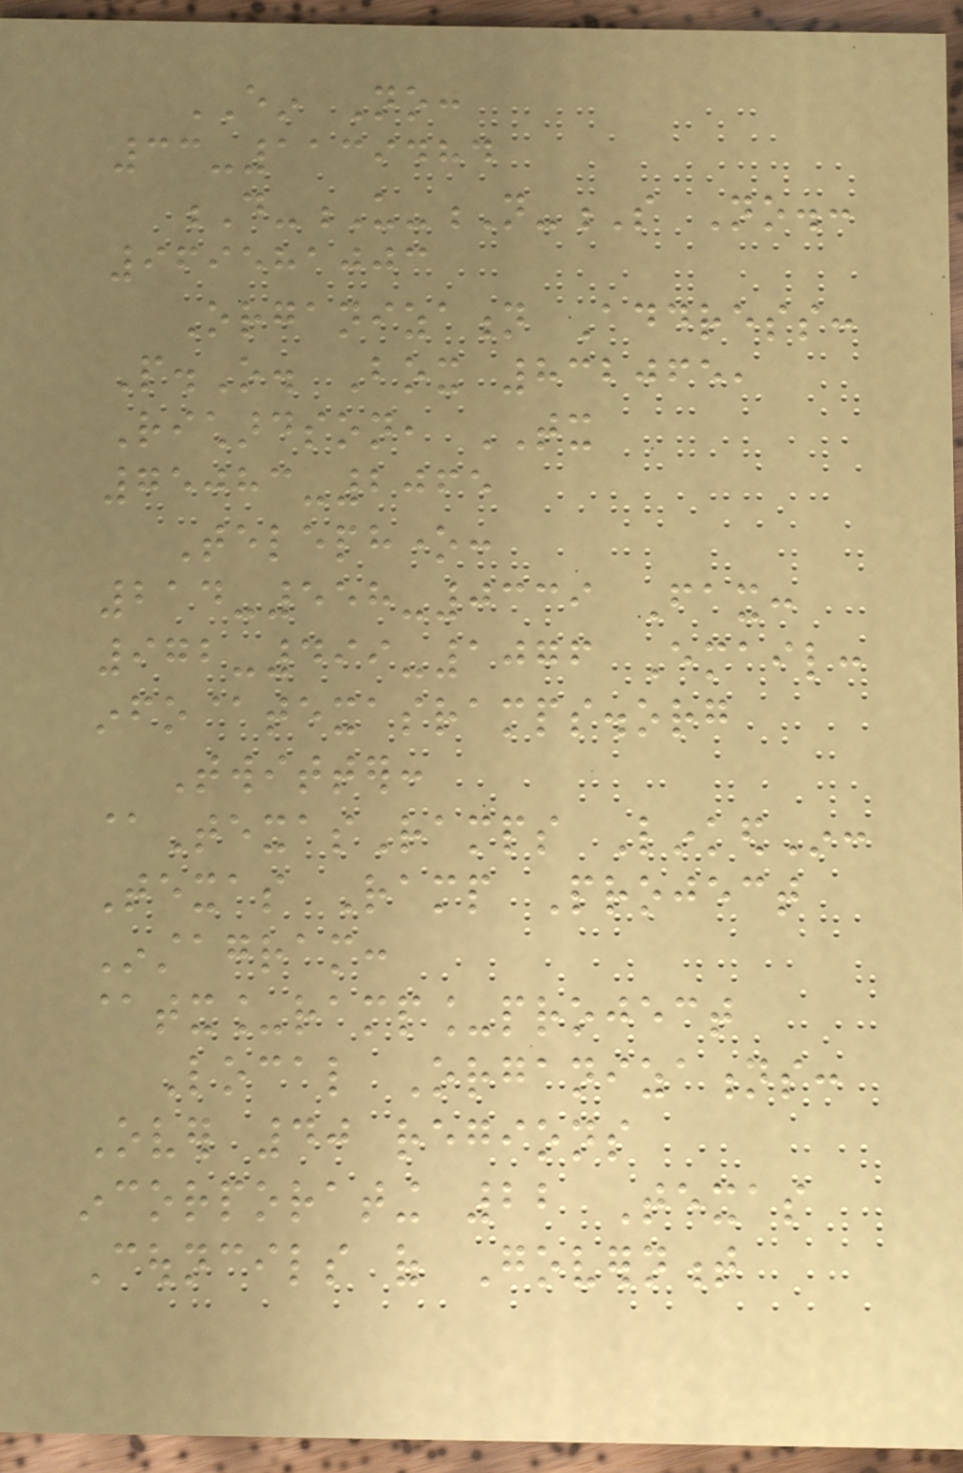EIN No:
33-1139484
D-U-N-S No.:
969581003
Organization Address:
P.O. Box 832065,
Richardson, TX
75083-2065
Telephone:
214-558-0339 Fax:
972-499-1076 Email:
info@texasramps.org
Twitter:
@TexasRamps LinkedIn:
Texas Ramp Project
Instagram:
@tx_ramp_project
Local Organizations:
Over 40 regions
incorporating 22 Texas
Councils of Government
